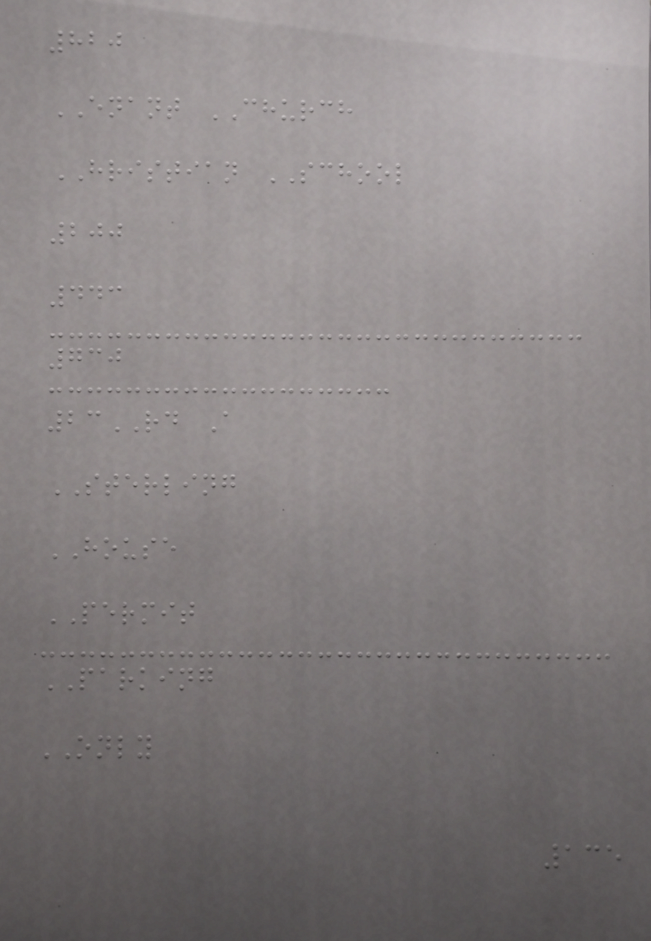820
ENANT CHURCH
HRISTIAN SCHOOL
200
443
730
23RD A
STERLING
HOUSE
PERMIT
PARKING
ONLY
135
